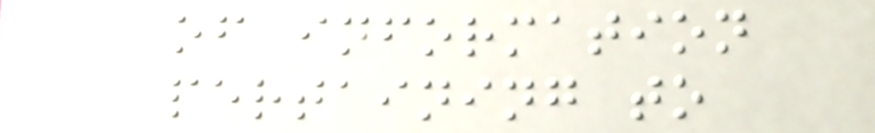of information
pertaining to
